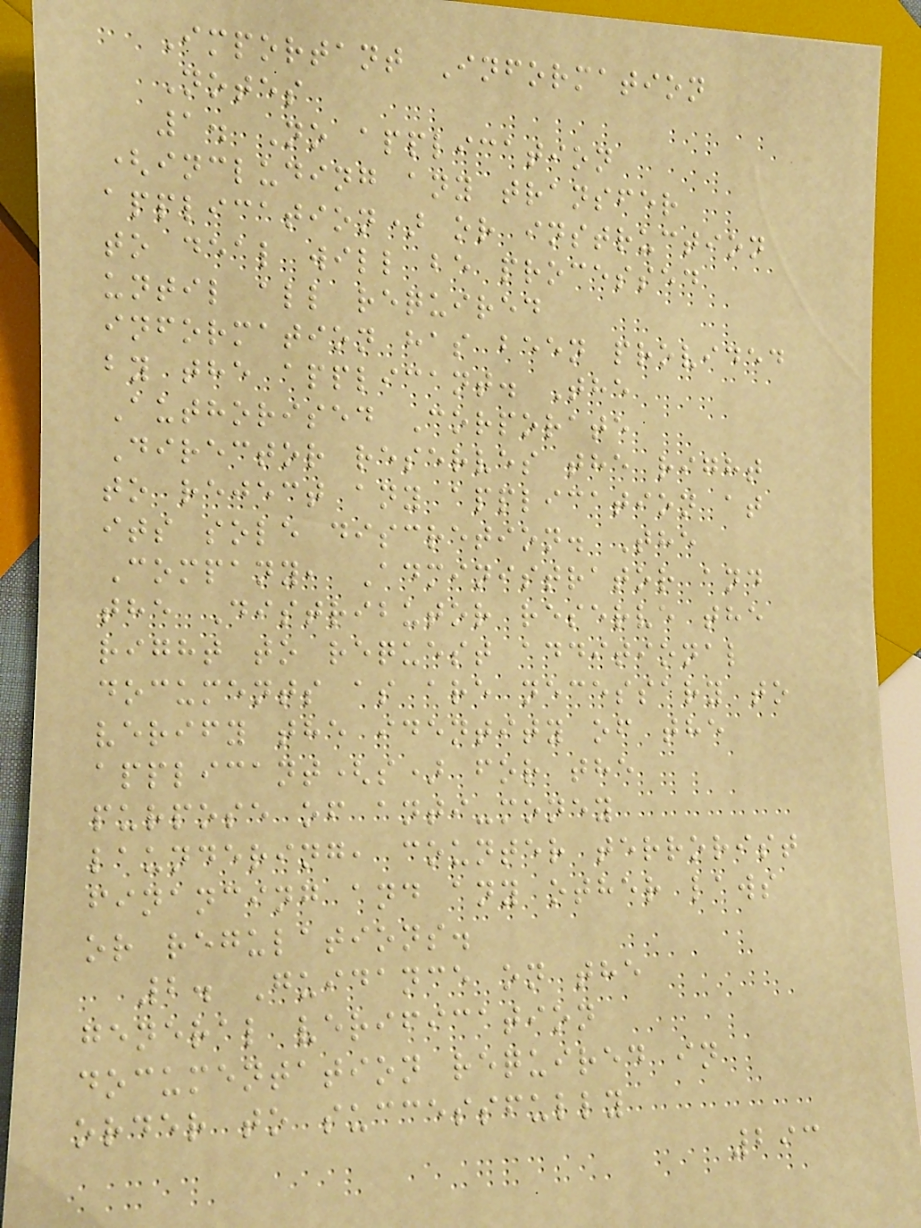Important Information
Notes
1. No application
(including any transfer
application) or instruction
to deal will be processed
until all required
information has been provided
by the applicant. The
Authorised Corporate
Director reserves the right
to reject any application at
its sole discretion. The
Company, Administrator and
the Distributor reserve the
right to request additional
documents as are necessary to
verify the identity of the
applicant(s) for the
purpose of anti-money
laundering, counter terrorist
financing and any other laws
or regulations.
2. Guidance on the
general verification
documentation required in
order to successfully
293
